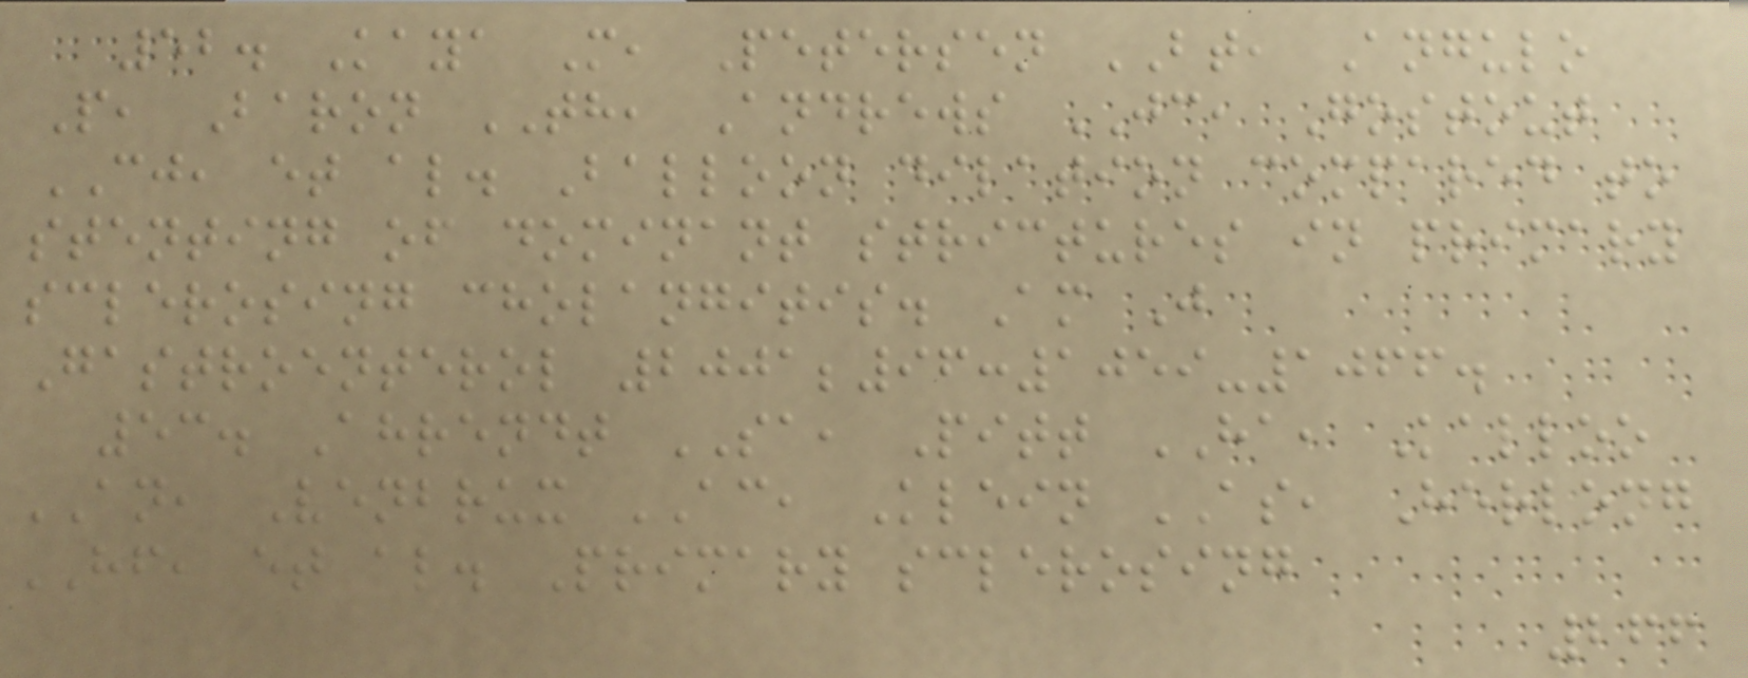52. Kaya M, Petersen BT, Angulo
P, Baron TH, Andrews JC, Gostout
CJ, et al. Balloon dilation compared to
stenting of dominant strictures in primary
sclerosing cholangitis. Am J
Gastroenterol 2001;96:1059-1066.
53. Ahrendt SA, Pitt HA, Kalloo
AN, Venbrux AC, Klein AS, Herlong
HF, et al. Primary sclerosing
266
